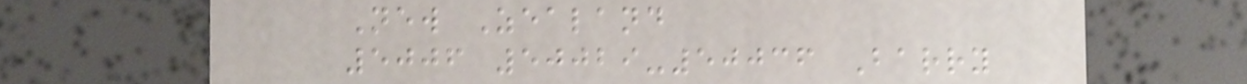New Zealand
5006 50029-50036 Barry
